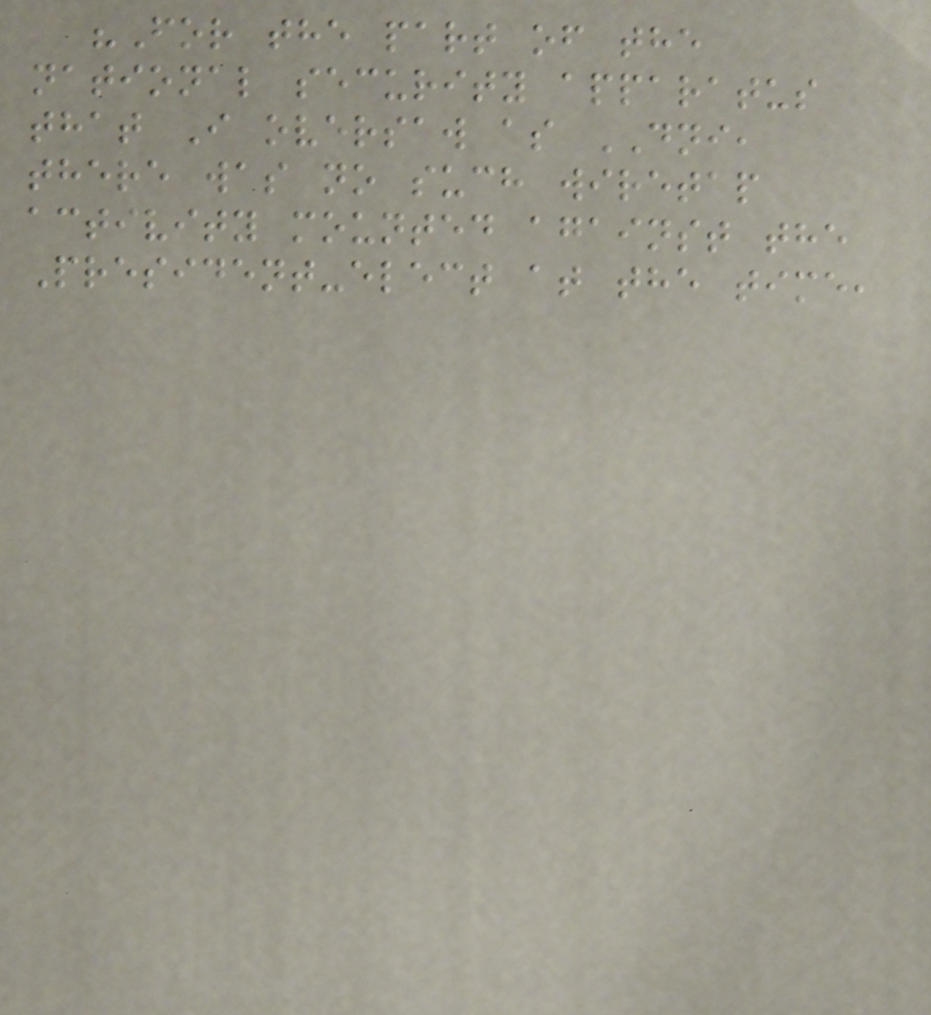"For the part of the
national security apparatus
that I oversaw as DNI,
there was no such wiretap
activity mounted against the
President-elect at the time,
